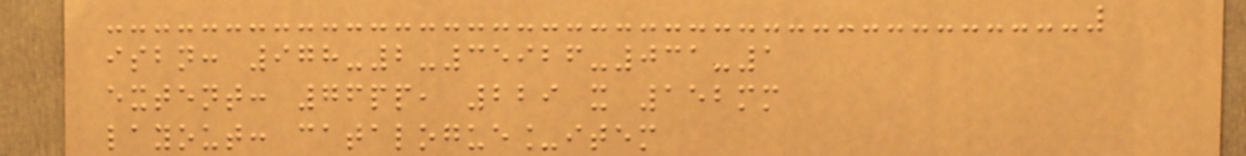isbn: 978-2-35926-031-1
extent: 76pp, 229 x 152mm
layout: catalogue_item
